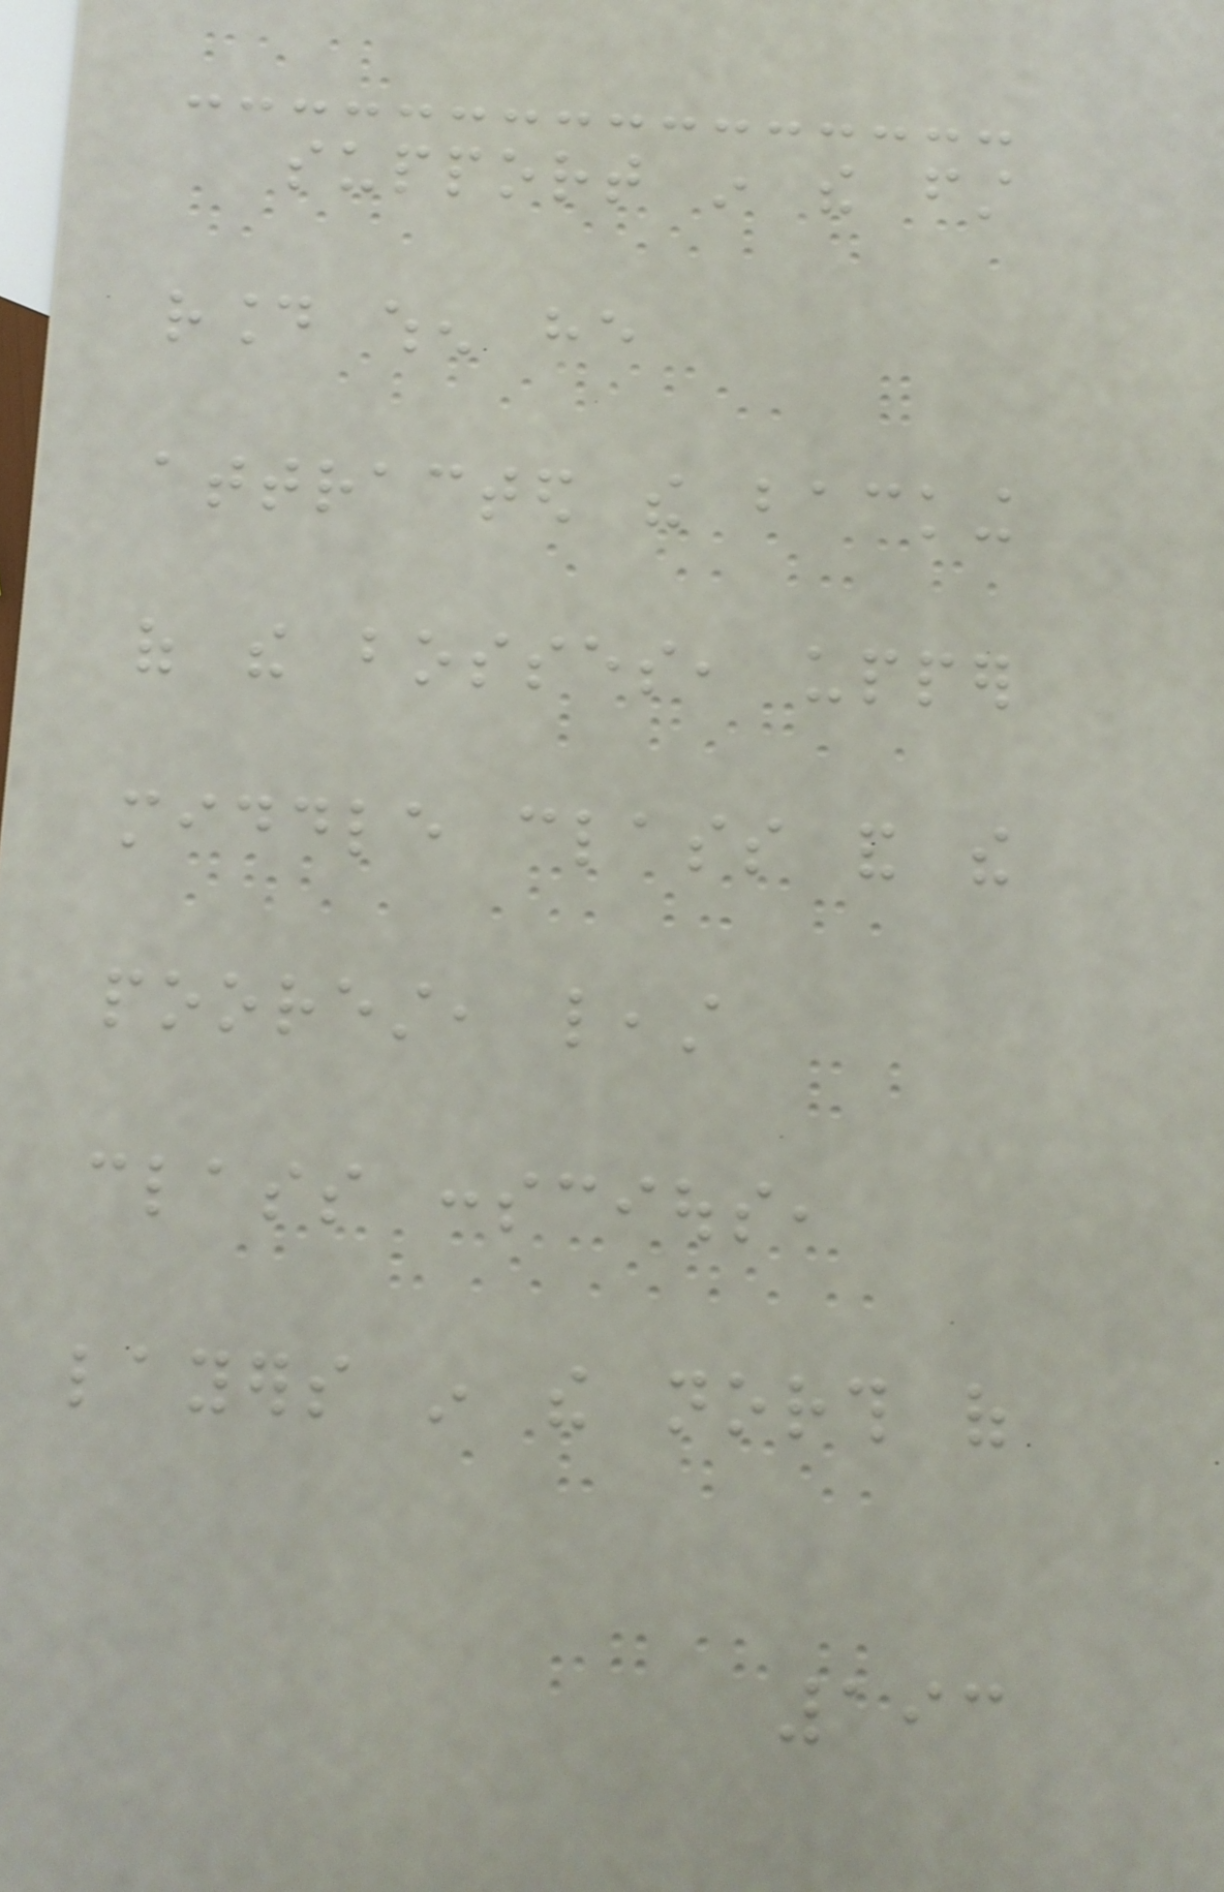support in the first
round when he
attracted the backing
of the bosses, upper
middle class and the
poorest, least
class conscious,
layers in the north of
193
